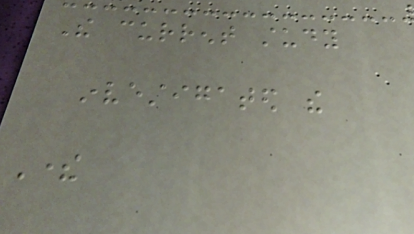The current study
investigated the
There
